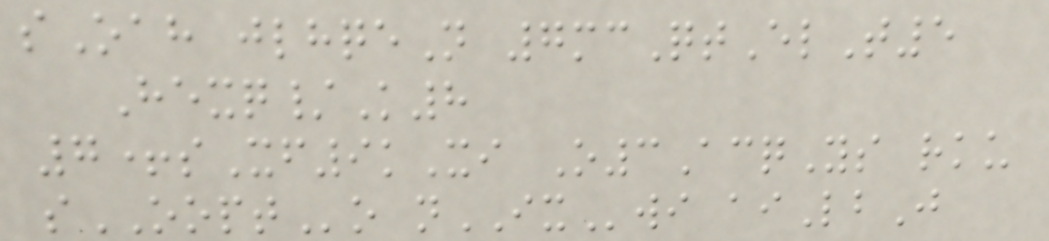sOah jlhqeN 7mcQtElT5
Hexq/K8
7+sXf9kXi O3AcqYs rku
sOOPTo nIXwi aiLbJ
